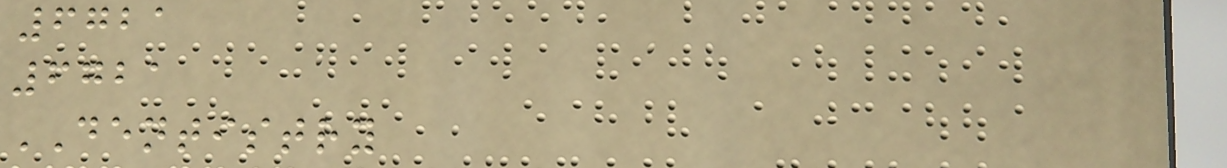6721
6721
DENTISTRY
